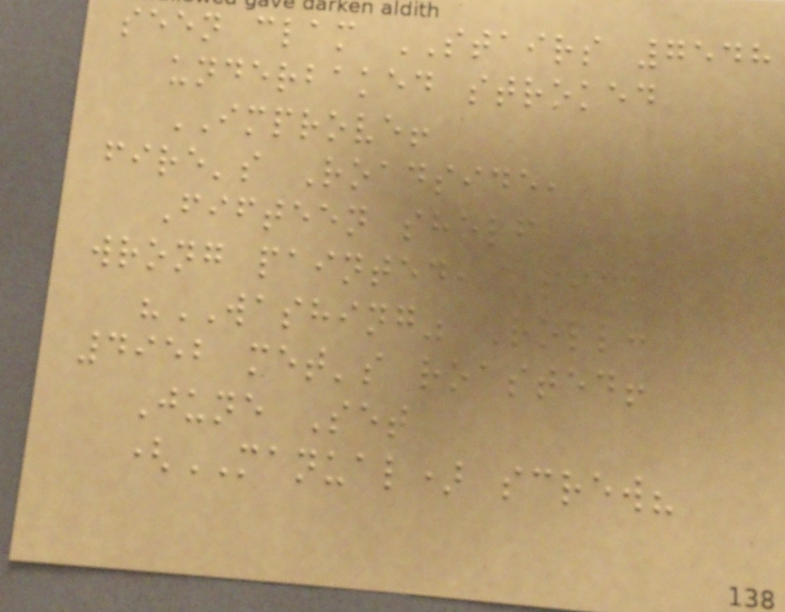seen clam STAIRS 7548
underbaked stroked
IMPROVE!
fire's Roadside,
Fifteen shelf
wrong painted, Sick
"WASHING" Roll:
4952 met's roasted!
June Set
(MANUAL) screw?
